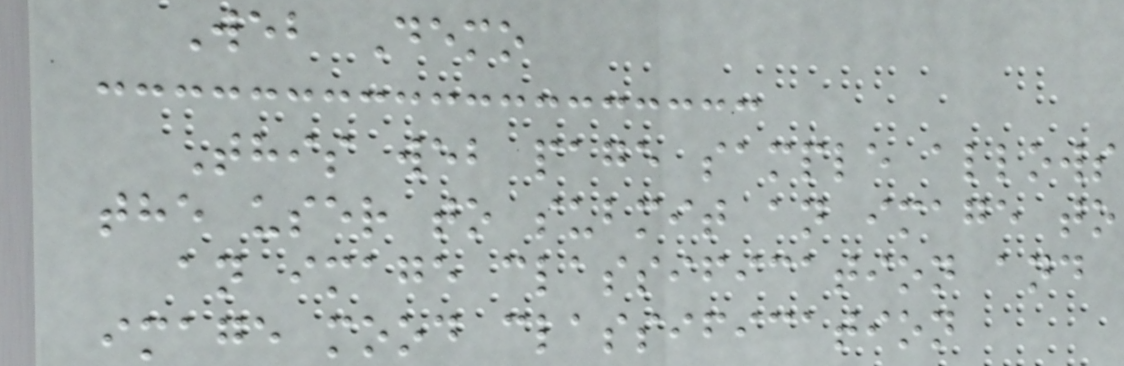Web Demo
This web page sample allows
the user to submit an image to
an image classification and
image mood classification
